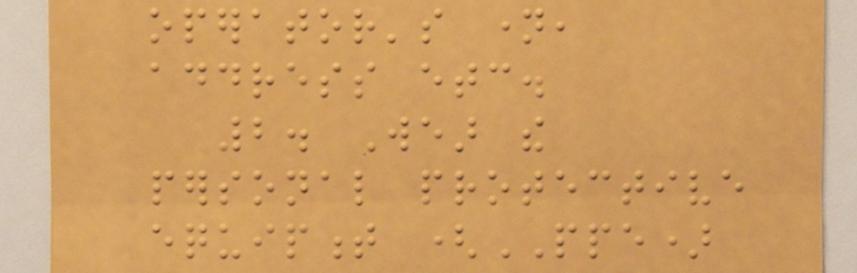operator's name,
address etc.
2. Wear the
personal protective
equipment (PPE)
